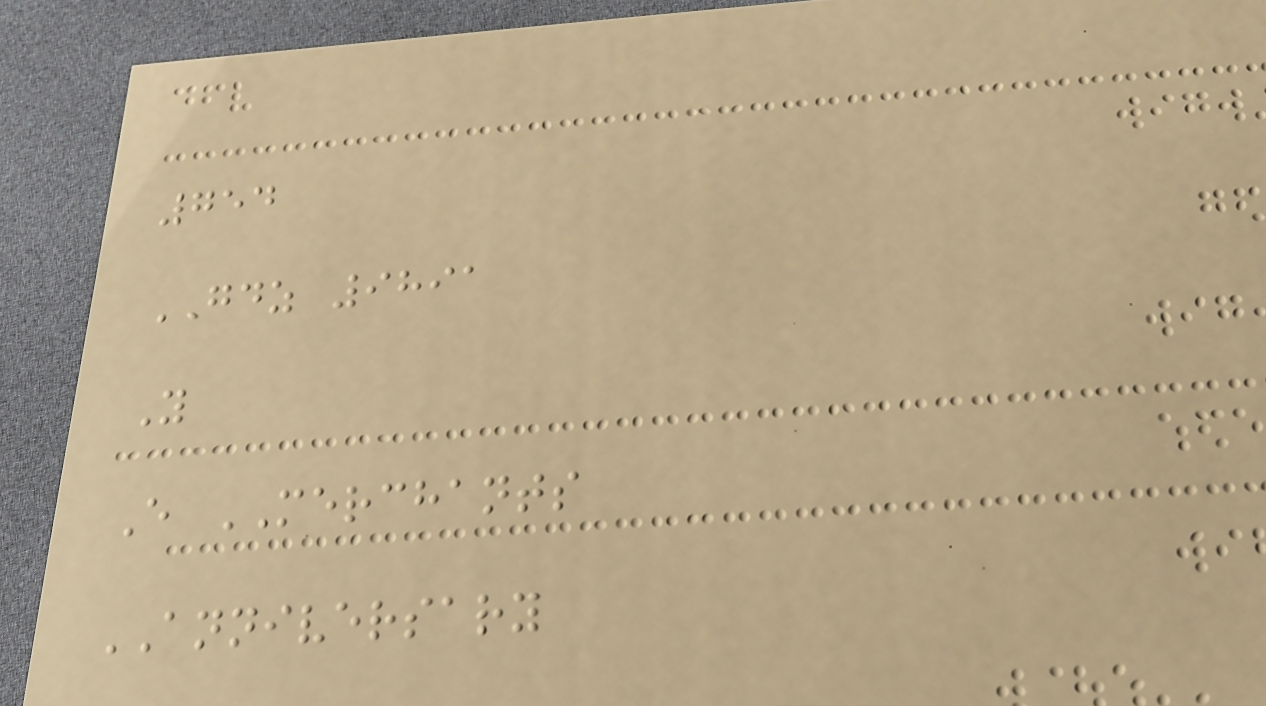754
GDZ 9891
Y
E MERCHANTS
ANNIVERSARY
